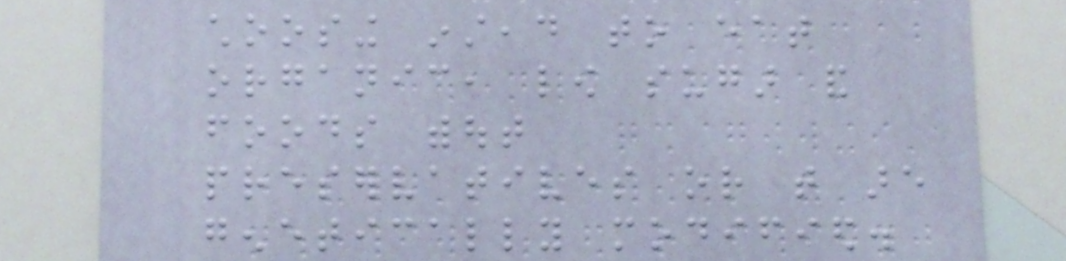choosing instead to eat
organic, low sugar and
foods without
preservatives or that are
genetically modified.
